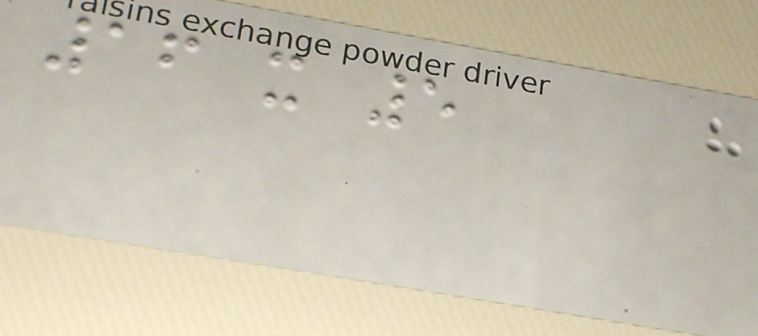16 x 5
